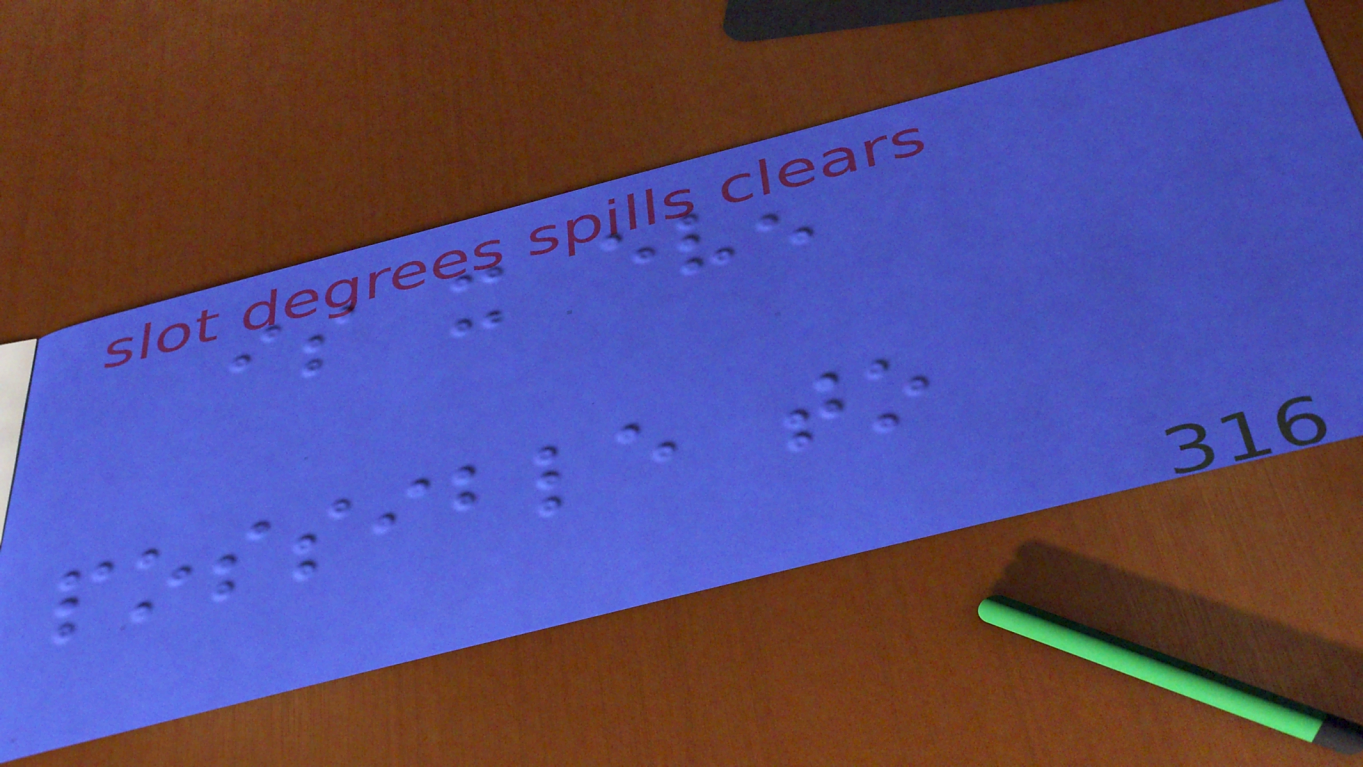is it even
possible to
